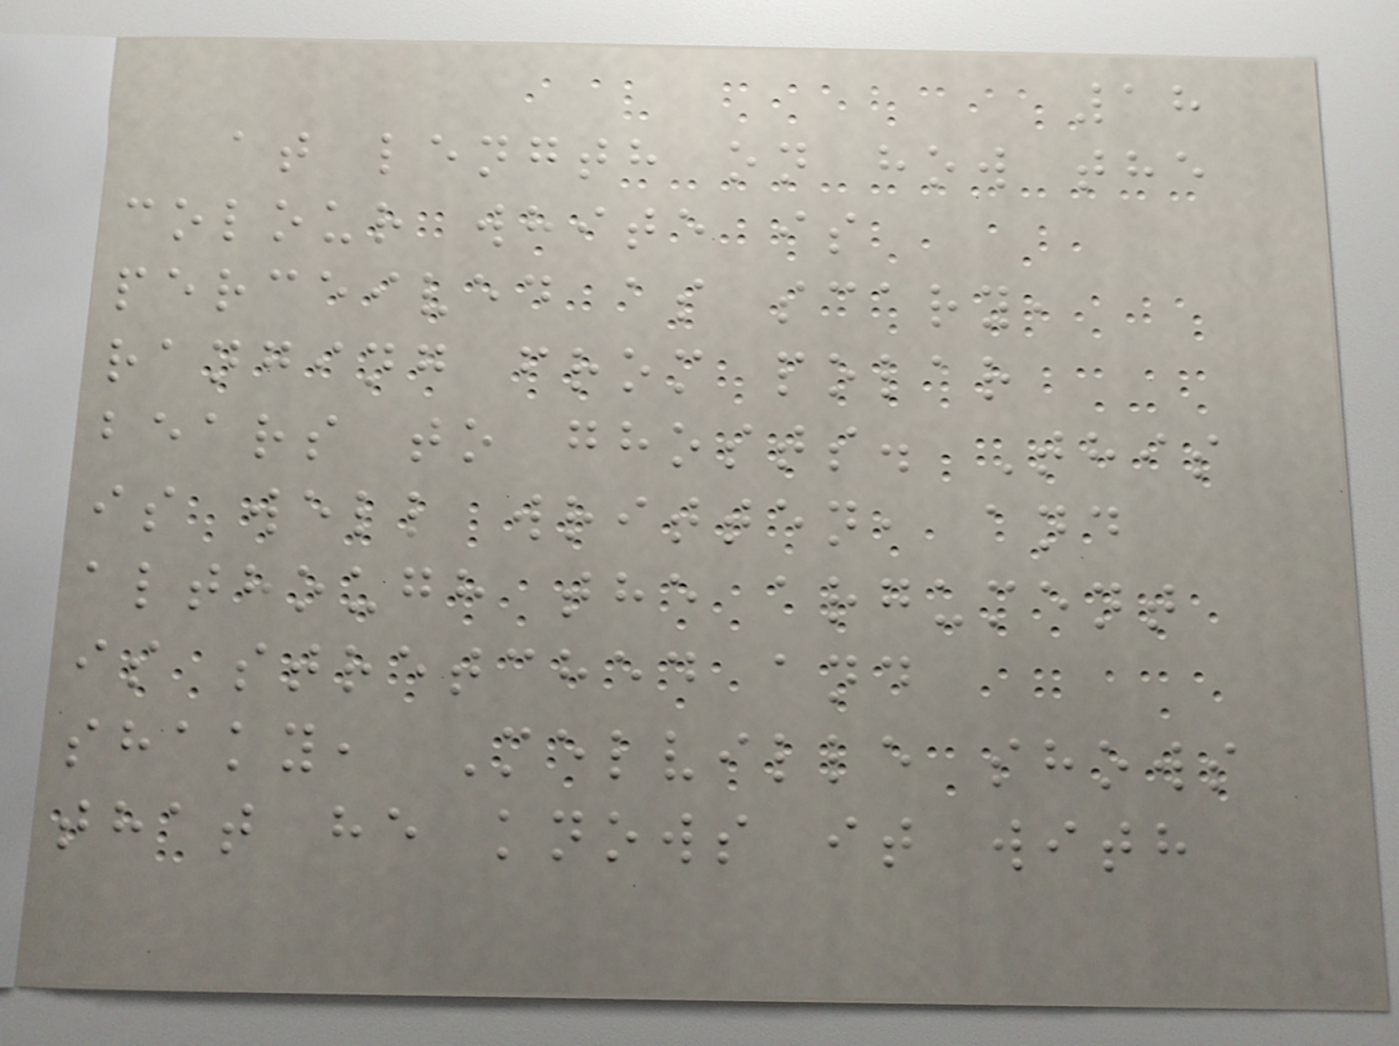18
at length on how the
colour white is
perceived as scary,
ranging from polar
bears to ghosts. This
is well written, and
although the argument
is stretched and
shaky, Melville shows
that he knows it with
